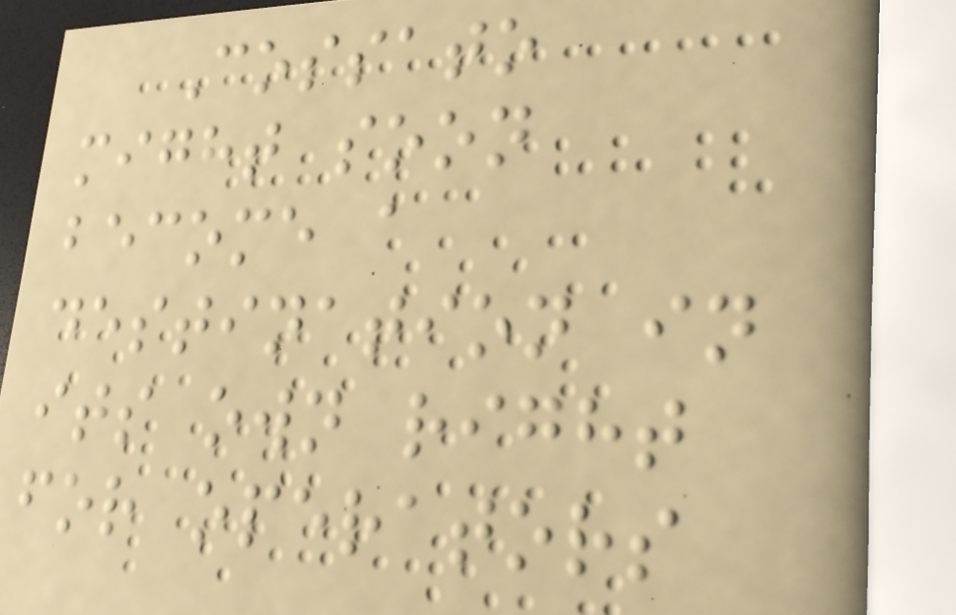Cossato
might soon
become a
destination in
its own right
for operators
